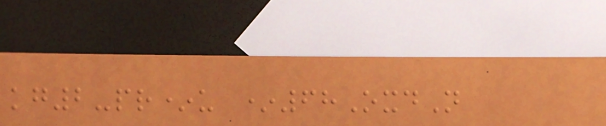kg2-pr*u *68OxdN
